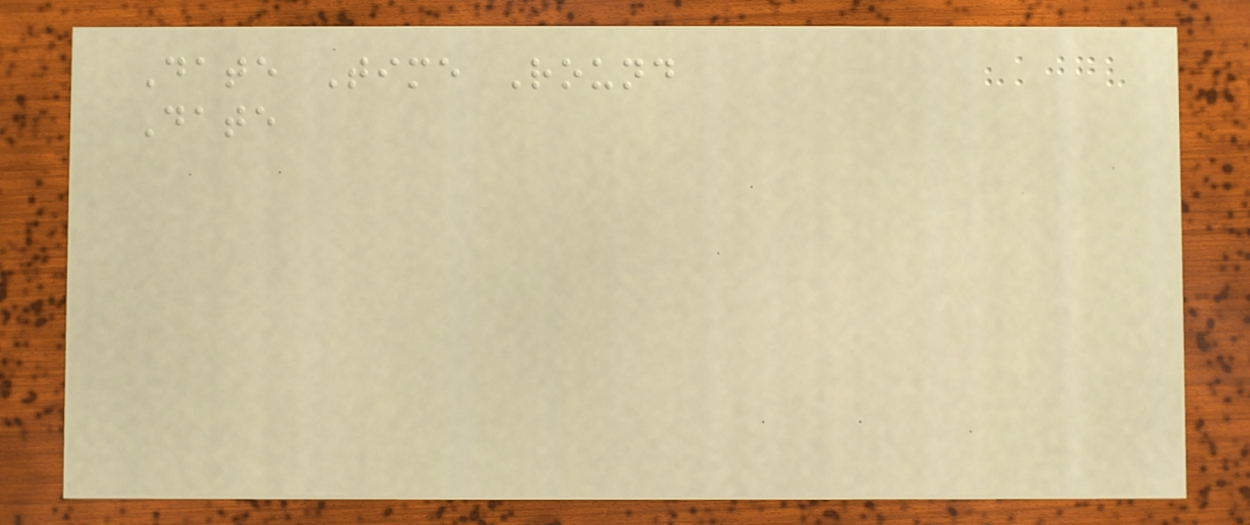Date Time Round
Date
